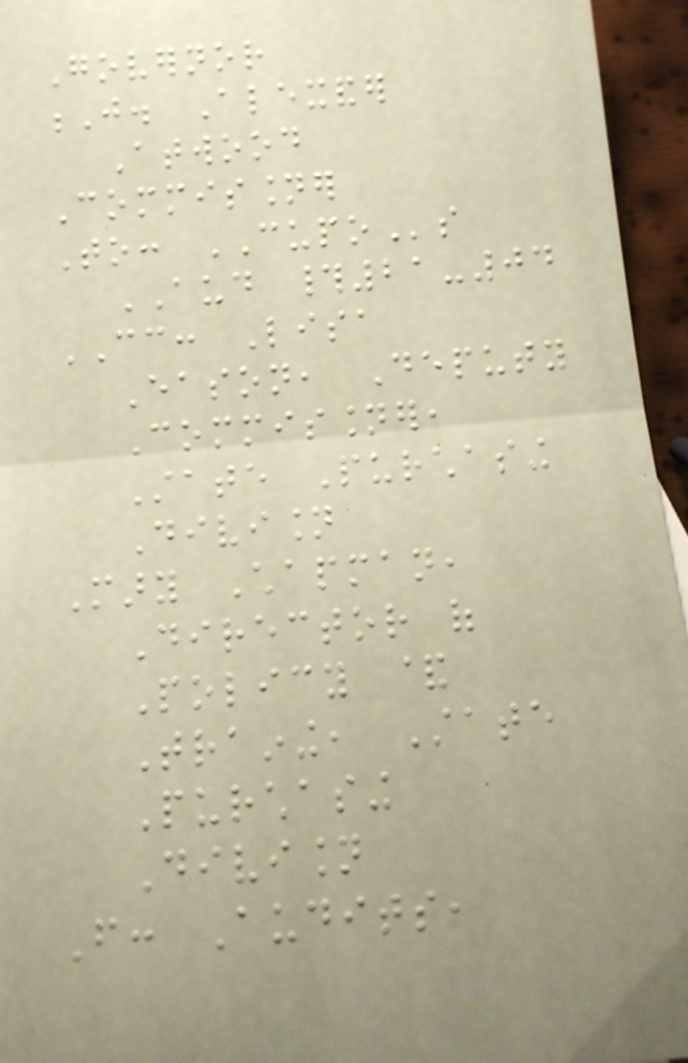Governor
J. Alexander
Atwood
Commissioner
To: CUPOs
AUD #21-04
CC: Lisa
Eason, Deputy
Commissioner,
State Purchasing
Division
Mary Chapman,
Director of
Policy &
Training, State
Purchasing
Division
From: Audits,
